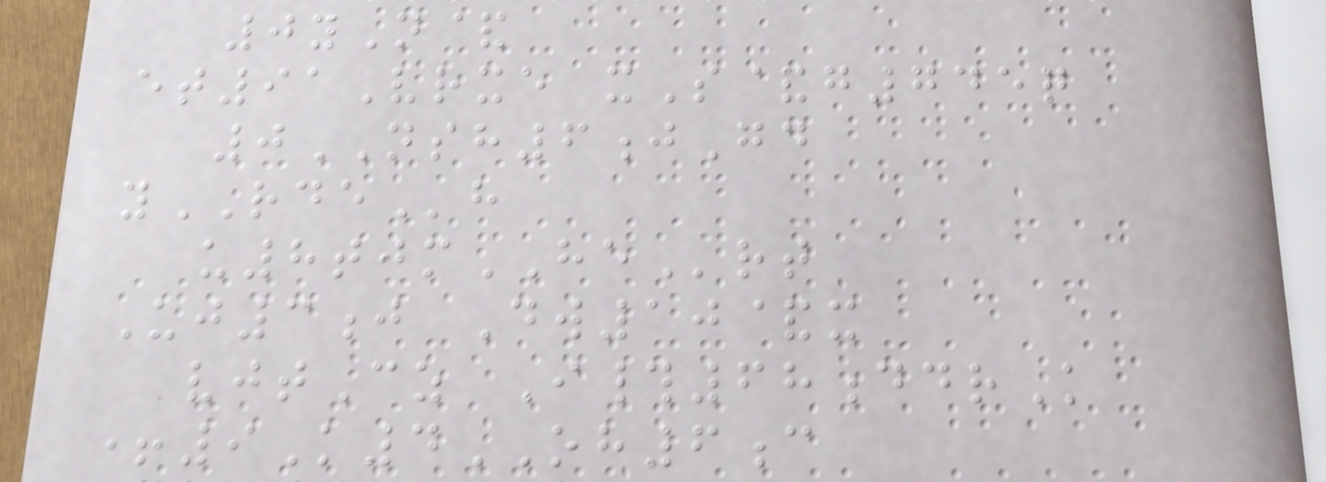0yN&
et91Vrxe xS&g745q
0NSH6jGd
yRDEh
u8tjmHErt
Uj3j Dw10&x
vjtCz I#68ddrK
+9K4OH6c
